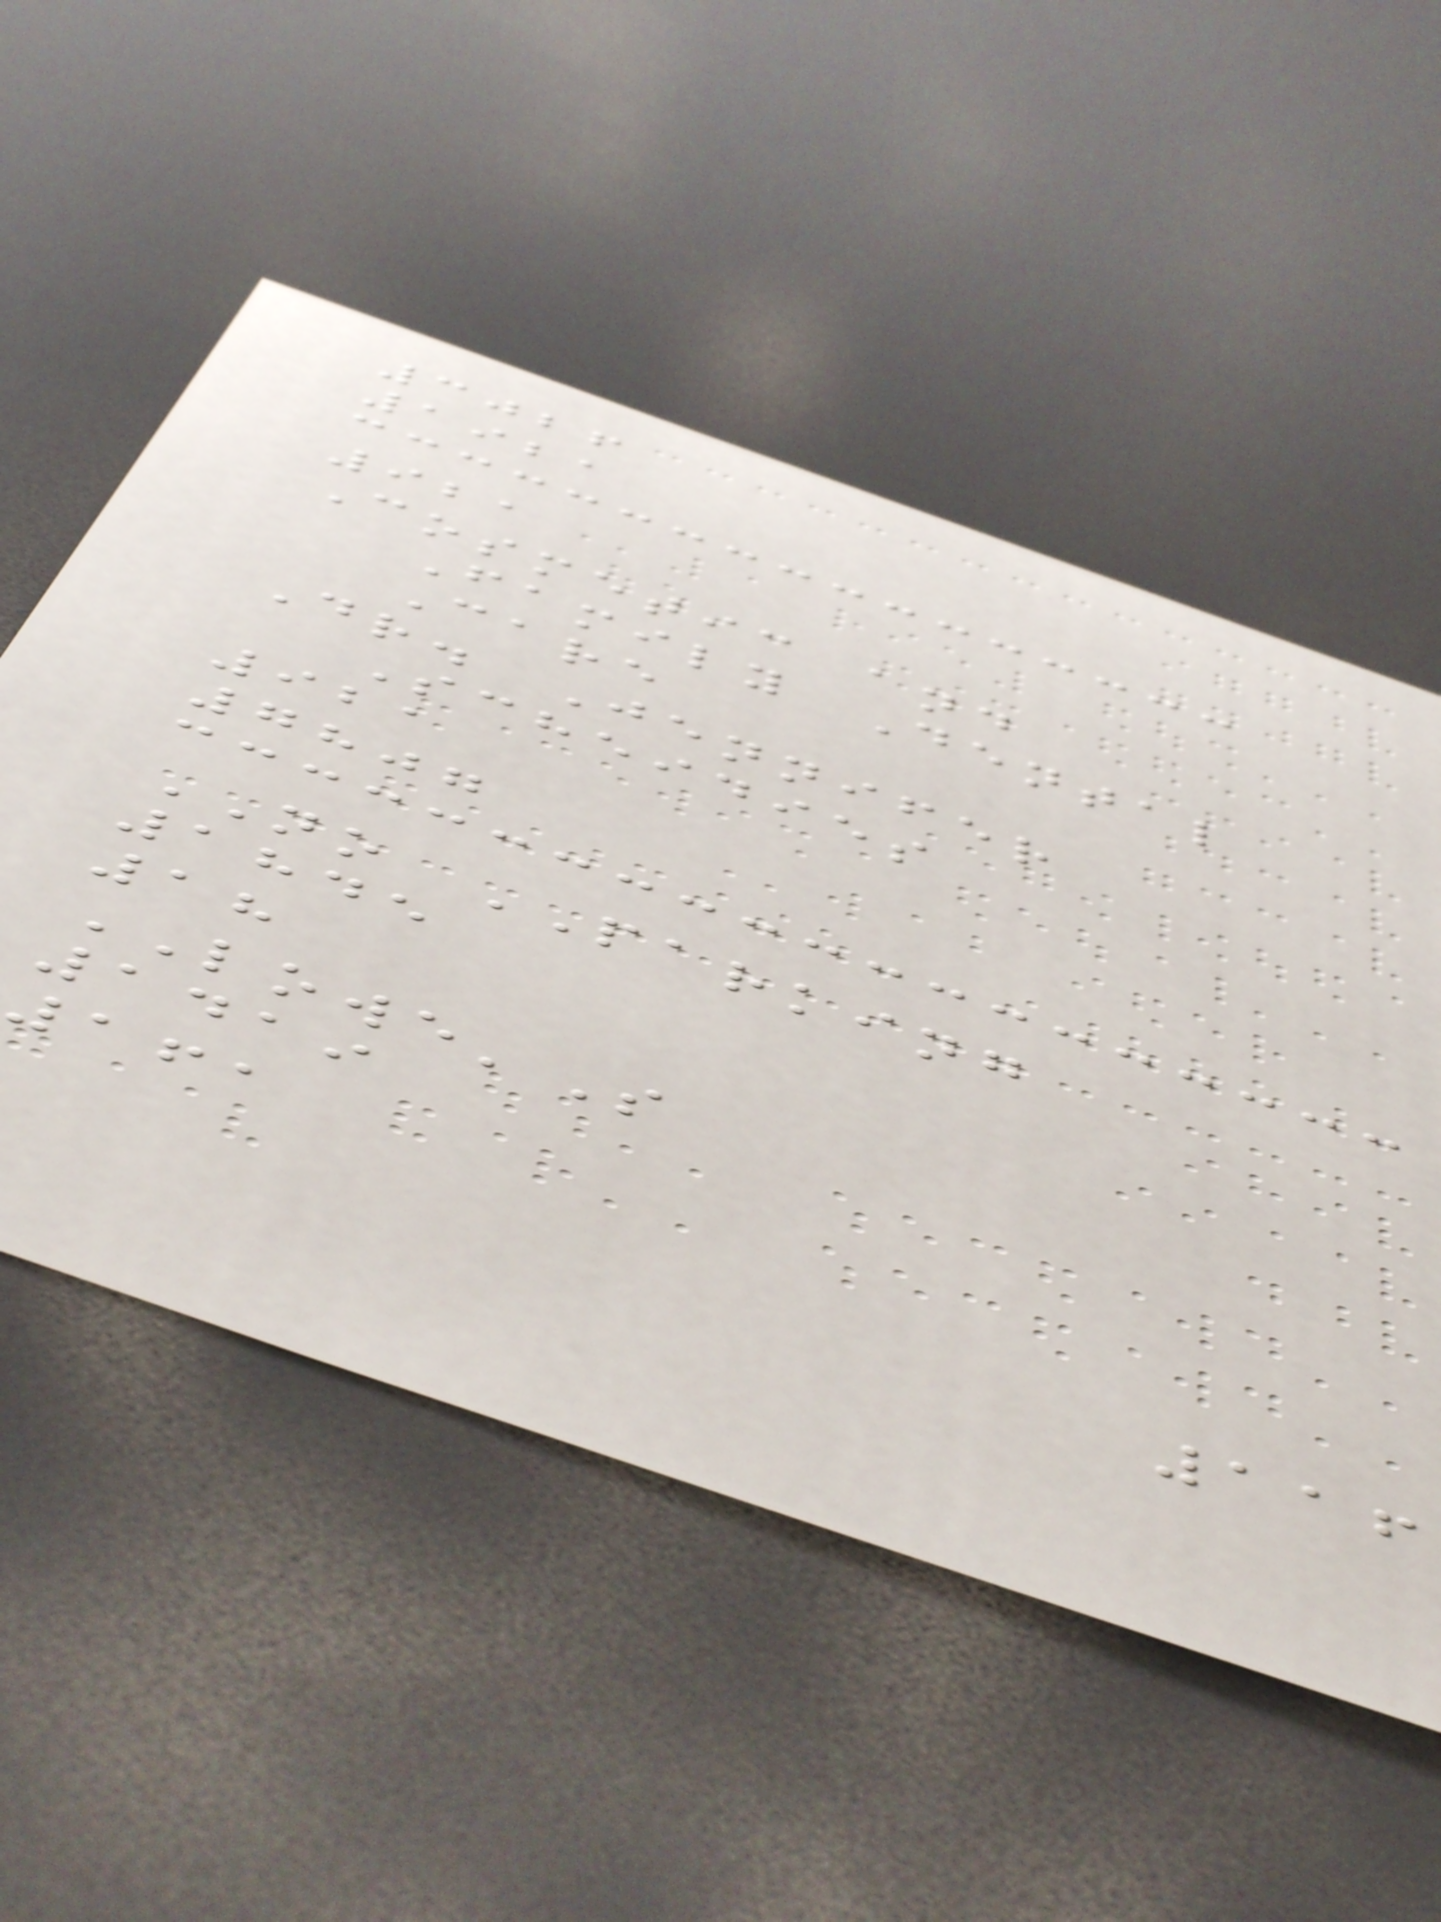3026
1921
921
Cosmetic and
Family Dental
Care
Dr. Jennifer
Scheidies
921
7807
NO PARKING
1845
18
LOWE'S
1419
161
116
